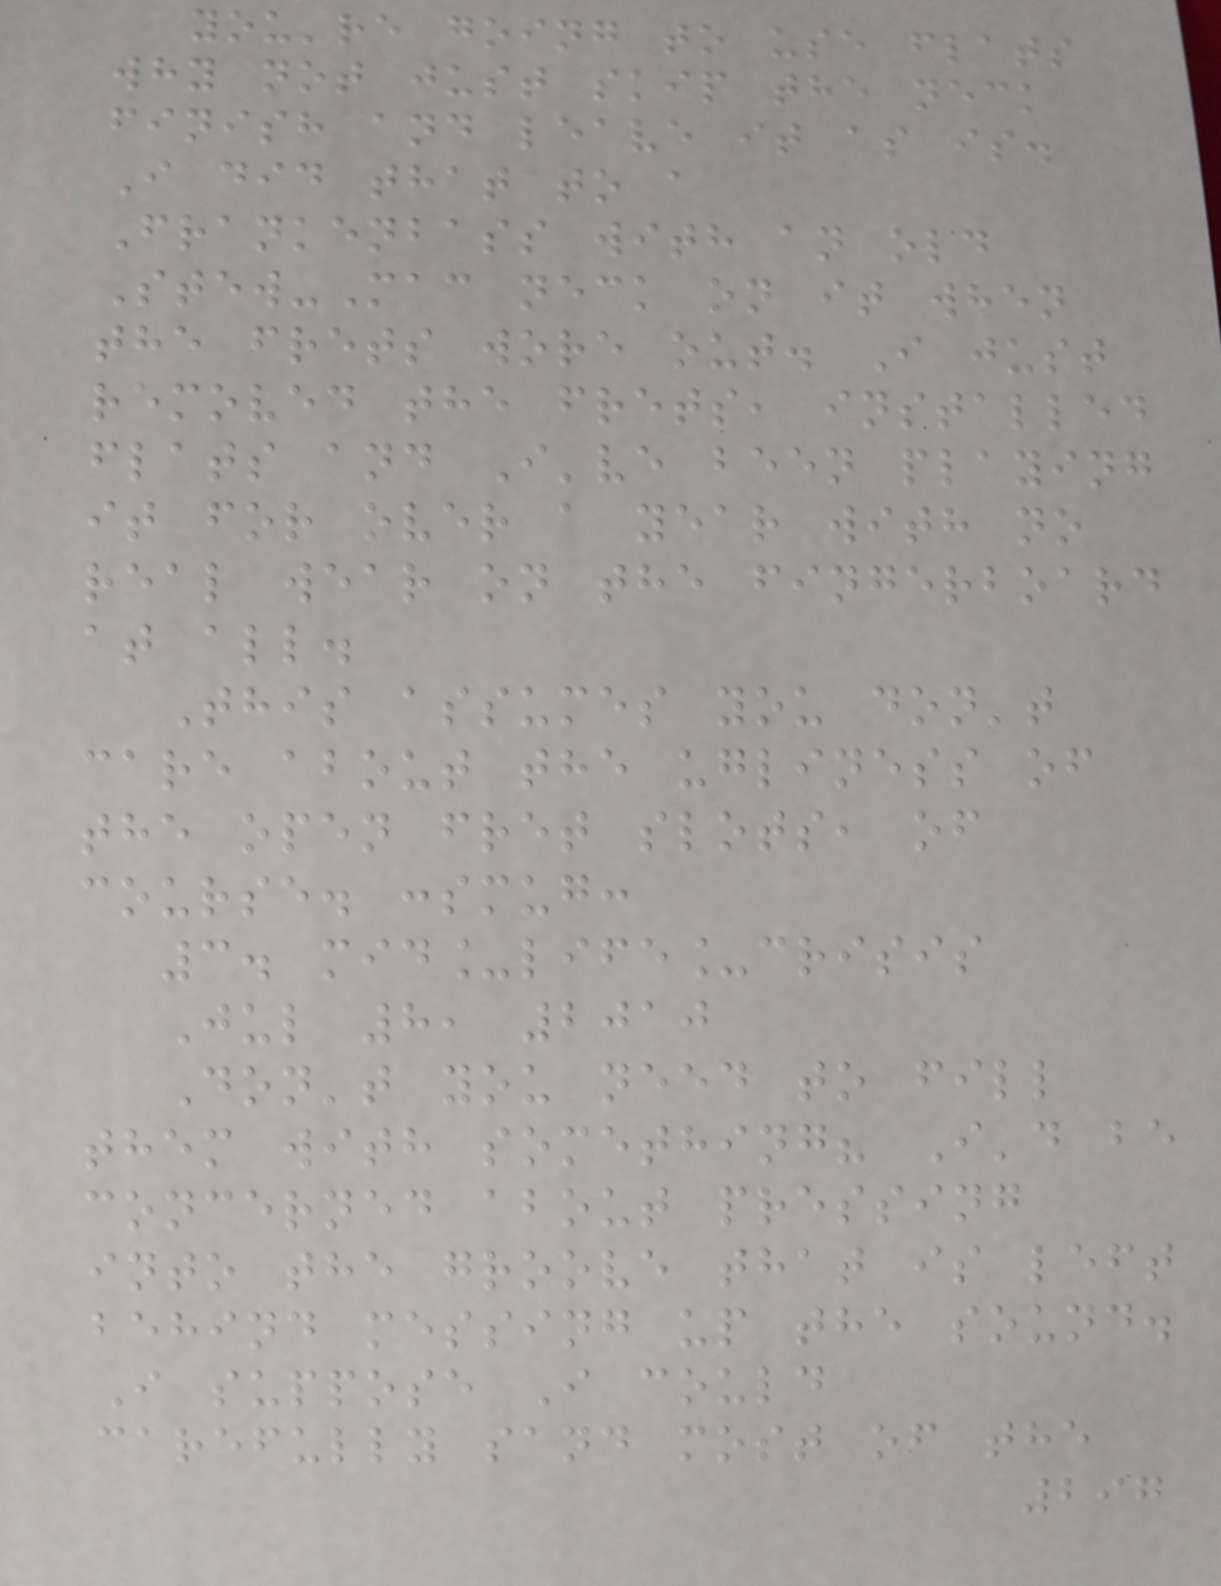you're going to use flats
why not just skip the neck
finish and leave it as is.
I did that to a
Frankenbass with an old
Stew-Mac neck on it when
the frets wore out. I just
removed the frets, installed
flats and I've been playing
it for over a year with no
real wear on the fingerboard
at all.
This assumes you don't
care about the ugliness of
the open fret slots, of
course. :smug:
3. mid_life_crisis
Jul 8, 2010
Don't you need to fill
them with something? I'd be
concerned about pressing
into the groove that is left
behind messing up the sound.
I suppose I could
carefully sand most of the
297
